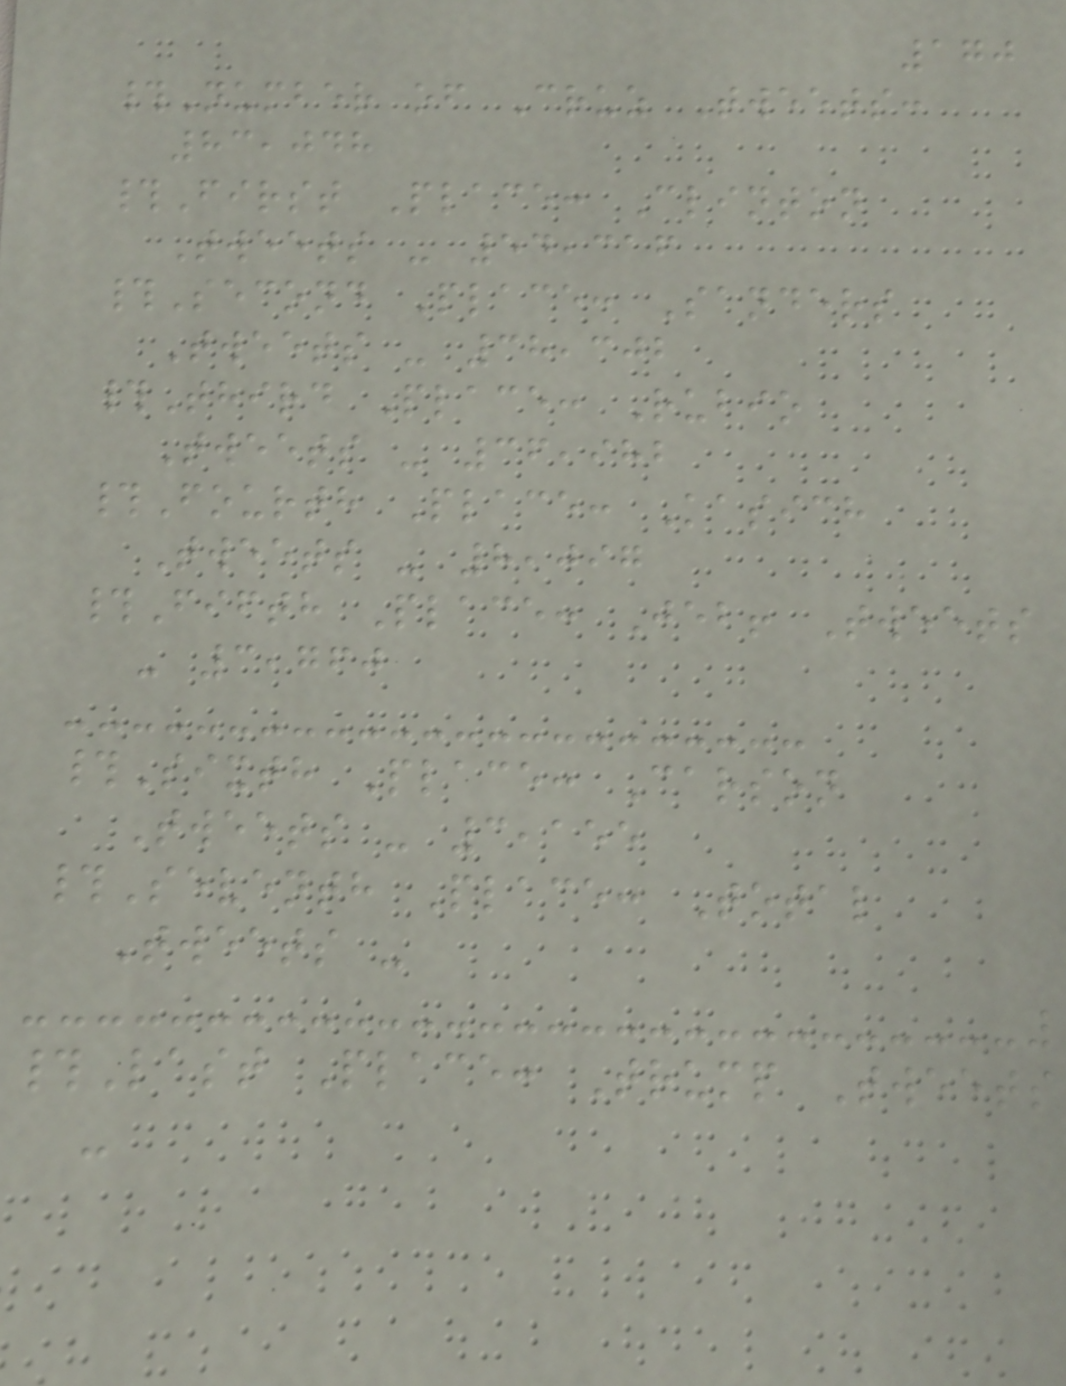170
#Number of Cruz Tweets:
83,048
#First Place: Clinton
Tweets - 54,316
#Second Place: Sanders
Tweets - 38,302
#Third Place: Rubio
Tweets - 36,982
#Fourth Place: Kasich
Tweets - 8,097
#Fifth Place: Jeb! Tweets
- 3,760
#Sixth Place: Carson
Tweets - 3,155
#Seventh Place: Total
Tweets -
#Last Place: Trump Tweets
-
